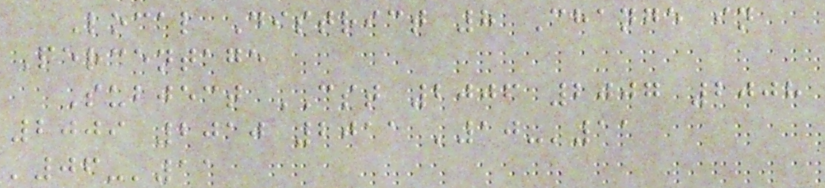Local District 8 Change in
Percentage
Subject CST 2006 2007 2008
2009 2010 2011 '10-'11
'06-'11
